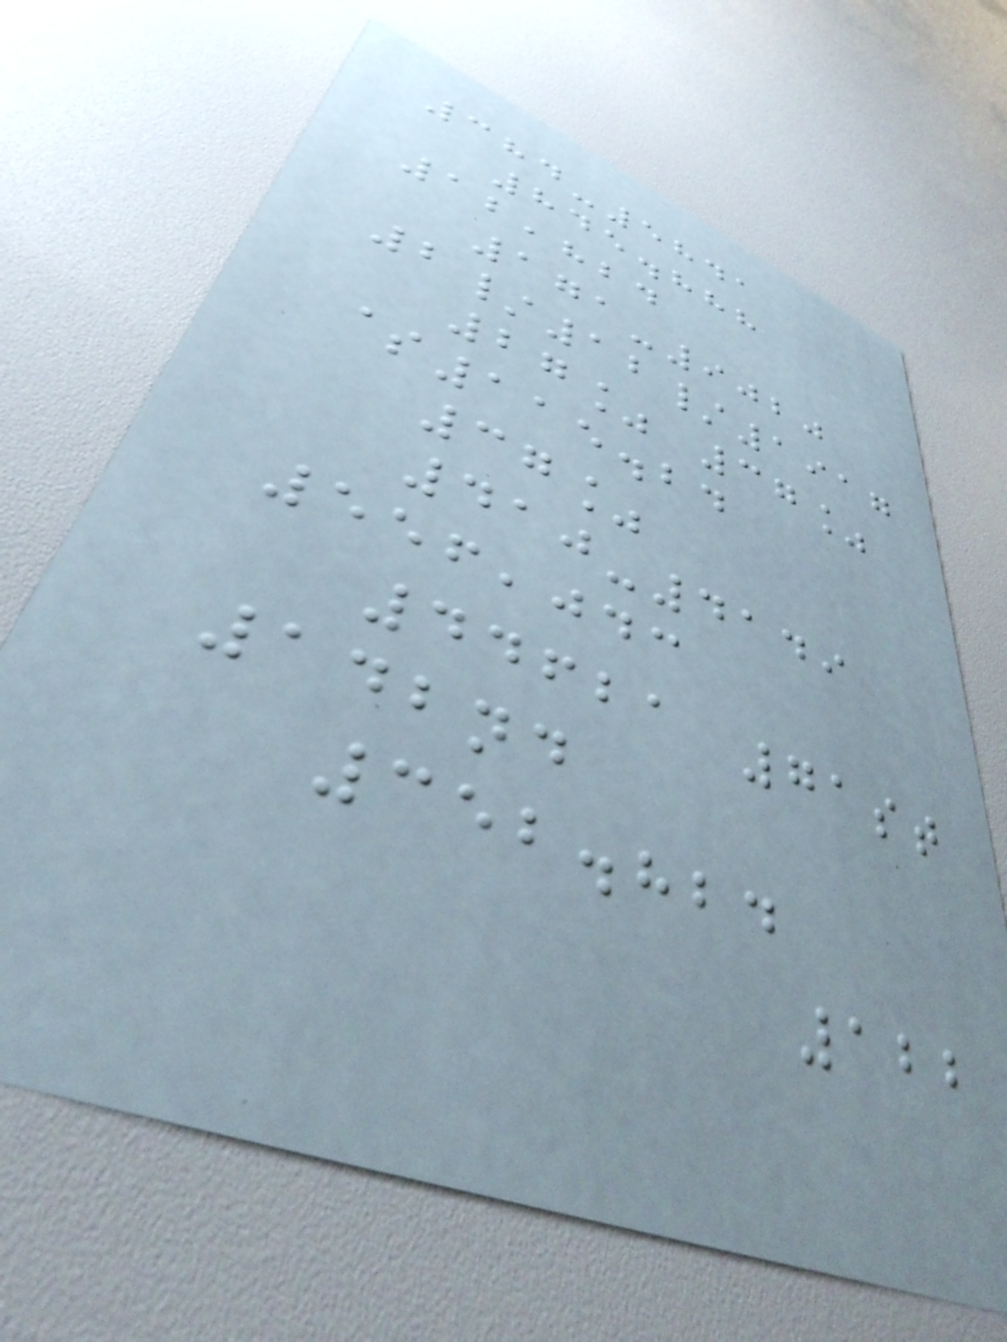384-5841
845.888
12,824
171-9020
2/12/1917
27% 37%
$115.24
37%
410-4149
556,043
44621 71st
142nd
352.824
122
